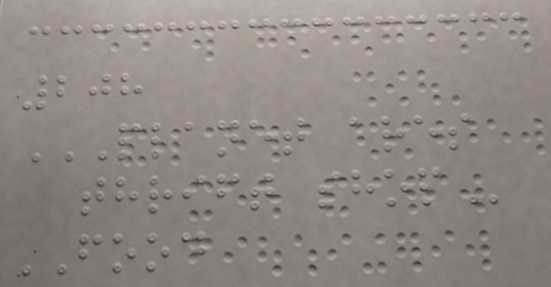208
PLANET ARES
THRIFT SHOP
FOOD
